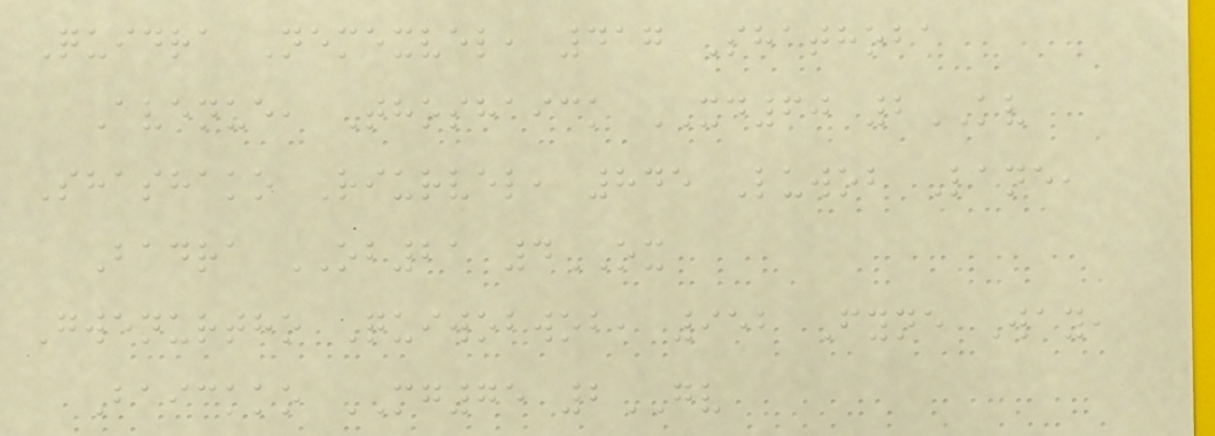Quidra Nemexvel, 417 Shathoba
Avenue, Thoshaick XD60 2KV
Shashako Riurvel, 845 Luwob Lane,
Badra OB21 4OX
Gwenurtho Quiwobwob, 952 Fyne Way,
Baickko MG75 2GV
